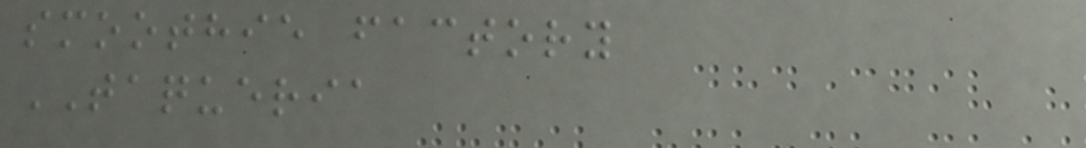smoothie factory
TAQUERIA
